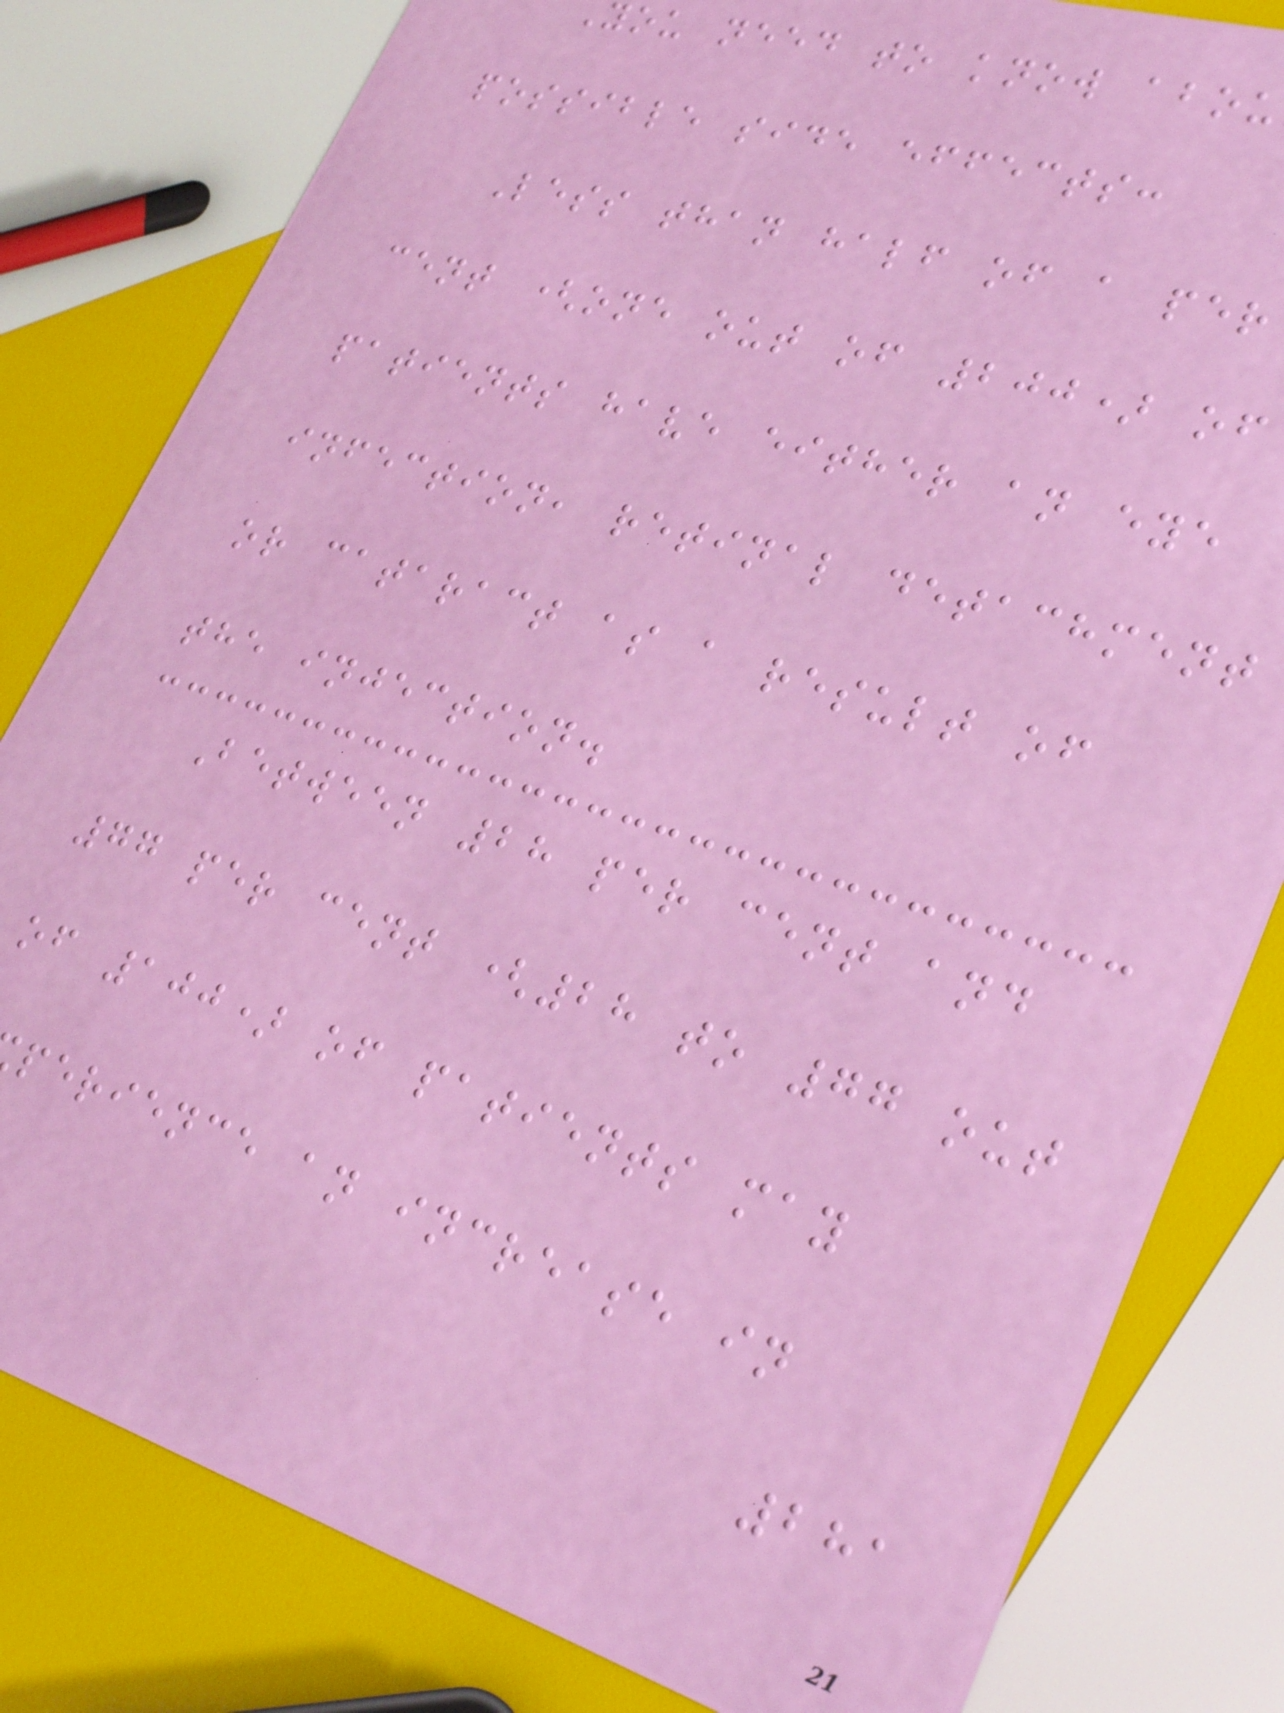you need to know abou
possible side effects:
Less than half of a per
cent (one out of 200) of
patients have either an eye
infection, retinal detachment
or cataract as a result of
the injection.
Between 28 per cent and
77 per cent (28 to 77 out
of 100) of patients may
perience an increase in
281
